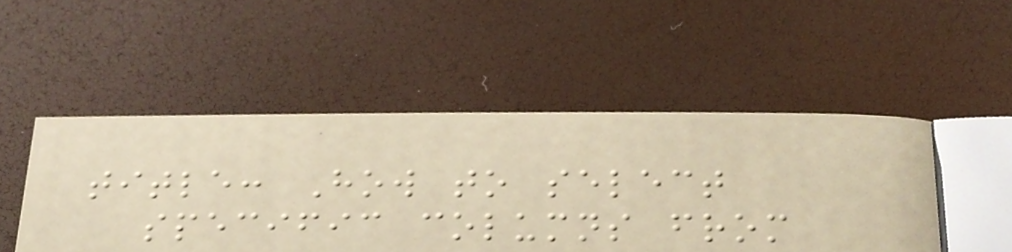title: How to select
specific columns from
